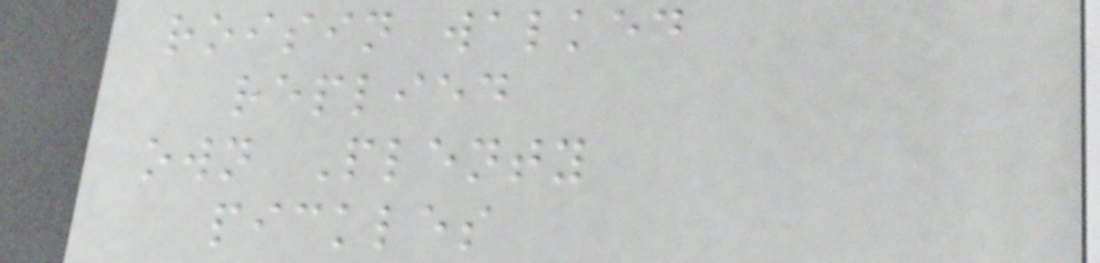roisin walked
replied
own Plenty
pickles
